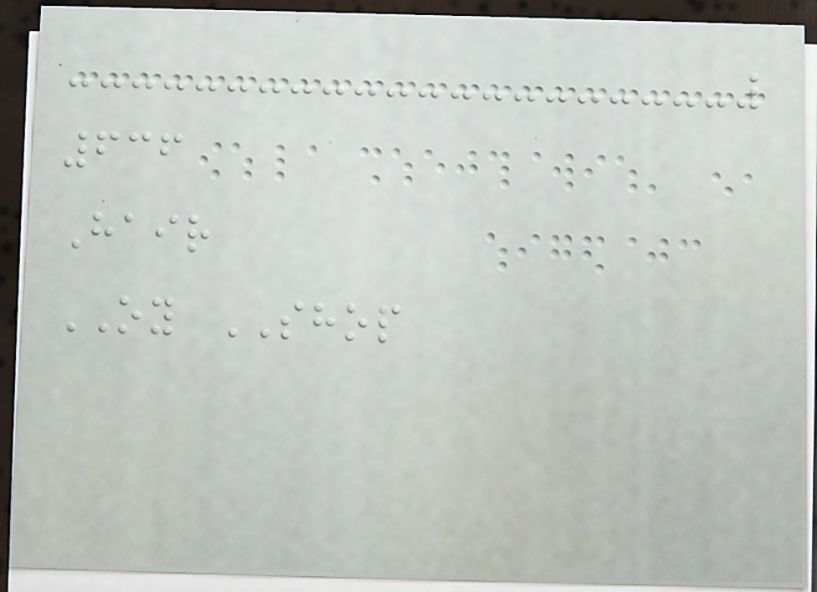636
Hair
OY SHOP
